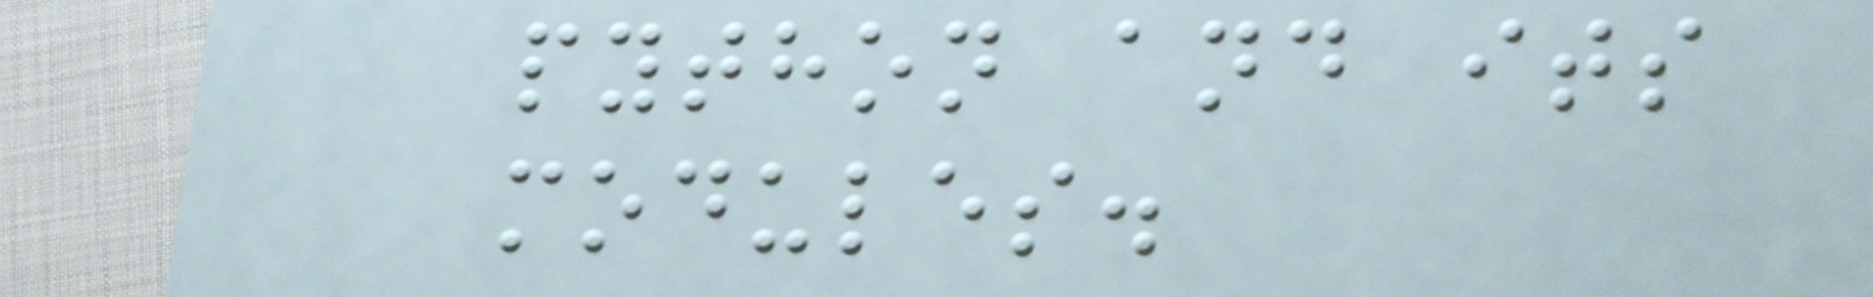python and its
modules.
